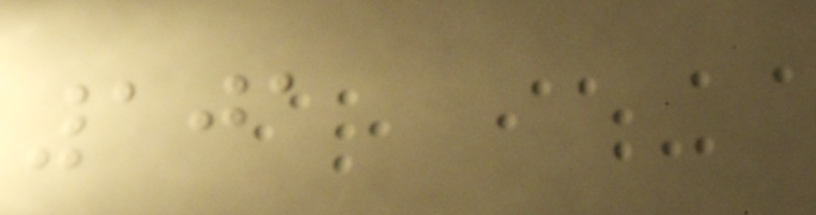101
